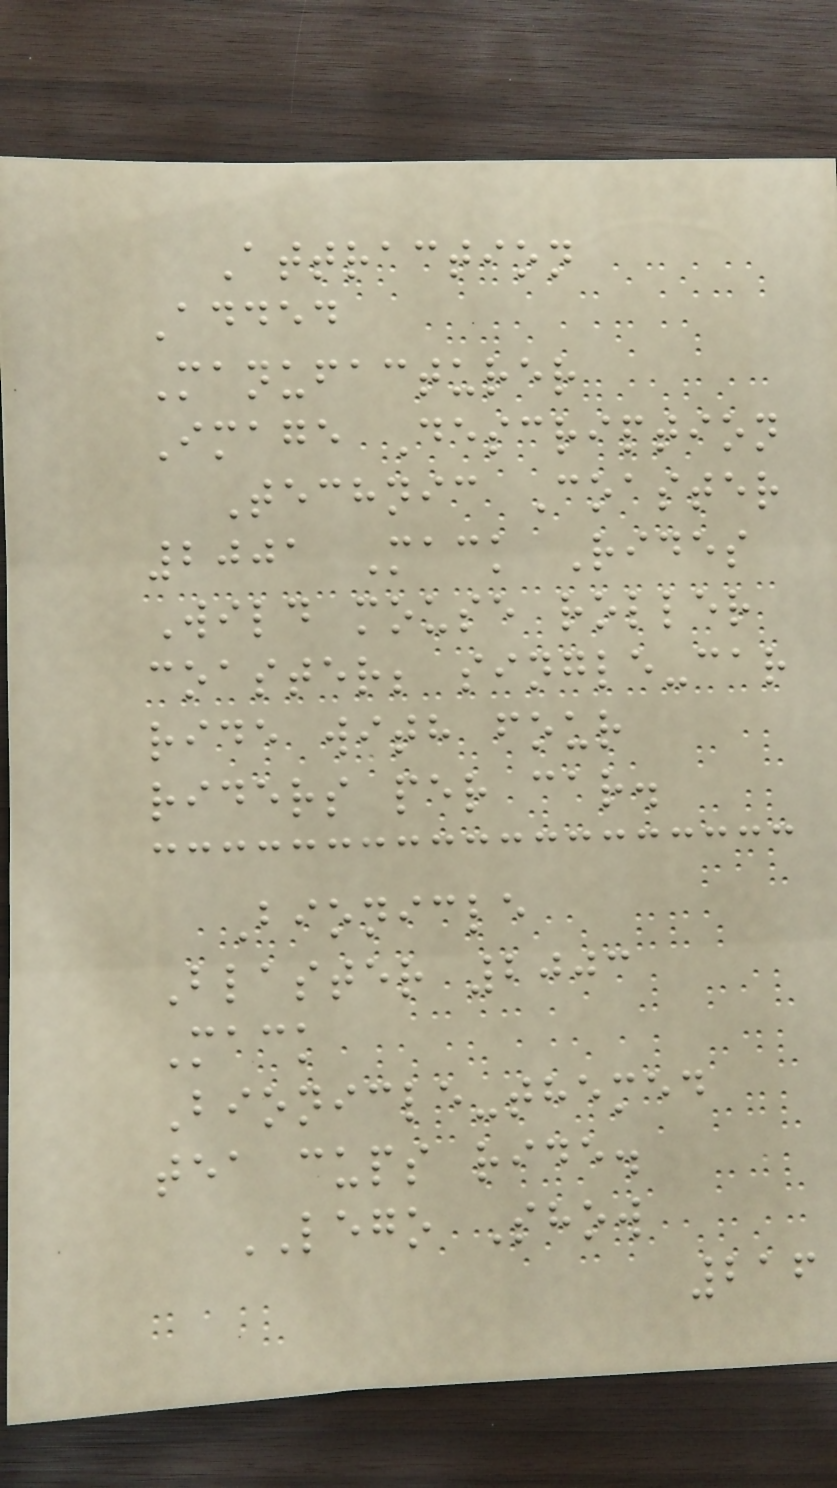Attraction
Added
Manufacturer
Image Description
Technic Coaster
2001 Mack Rides
Wild mouse roller
coaster; single-car
ride with four
riders per car.
Bionicle
Blaster 2003
Mack
Bionicle-themed
tea cups ride.
LEGO Show
216
